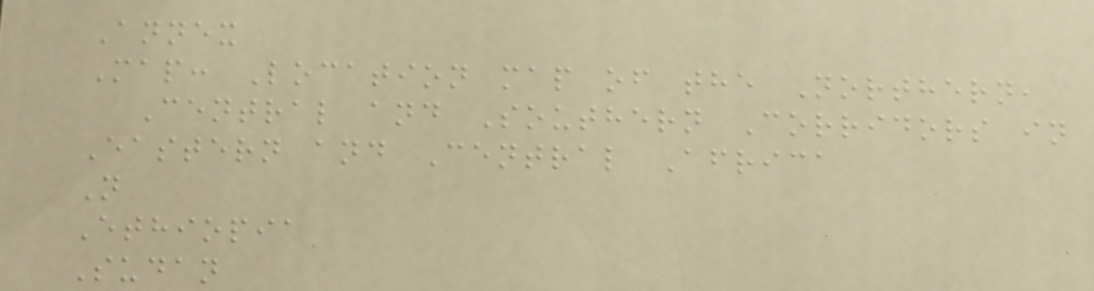Annex
Map: Location map of the Northern,
Central and Southern Corridors in
Eastern and Central Africa
N
Ethiopia
Sudan
